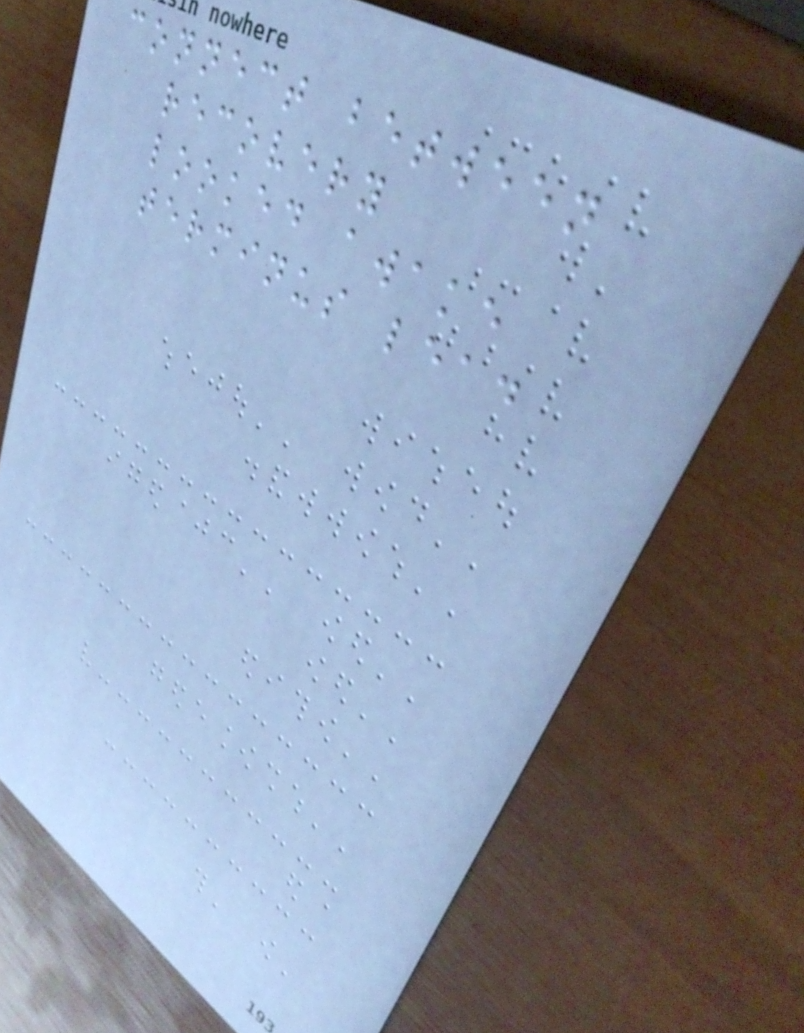connect between
recovery
looked awake
terminus lead
